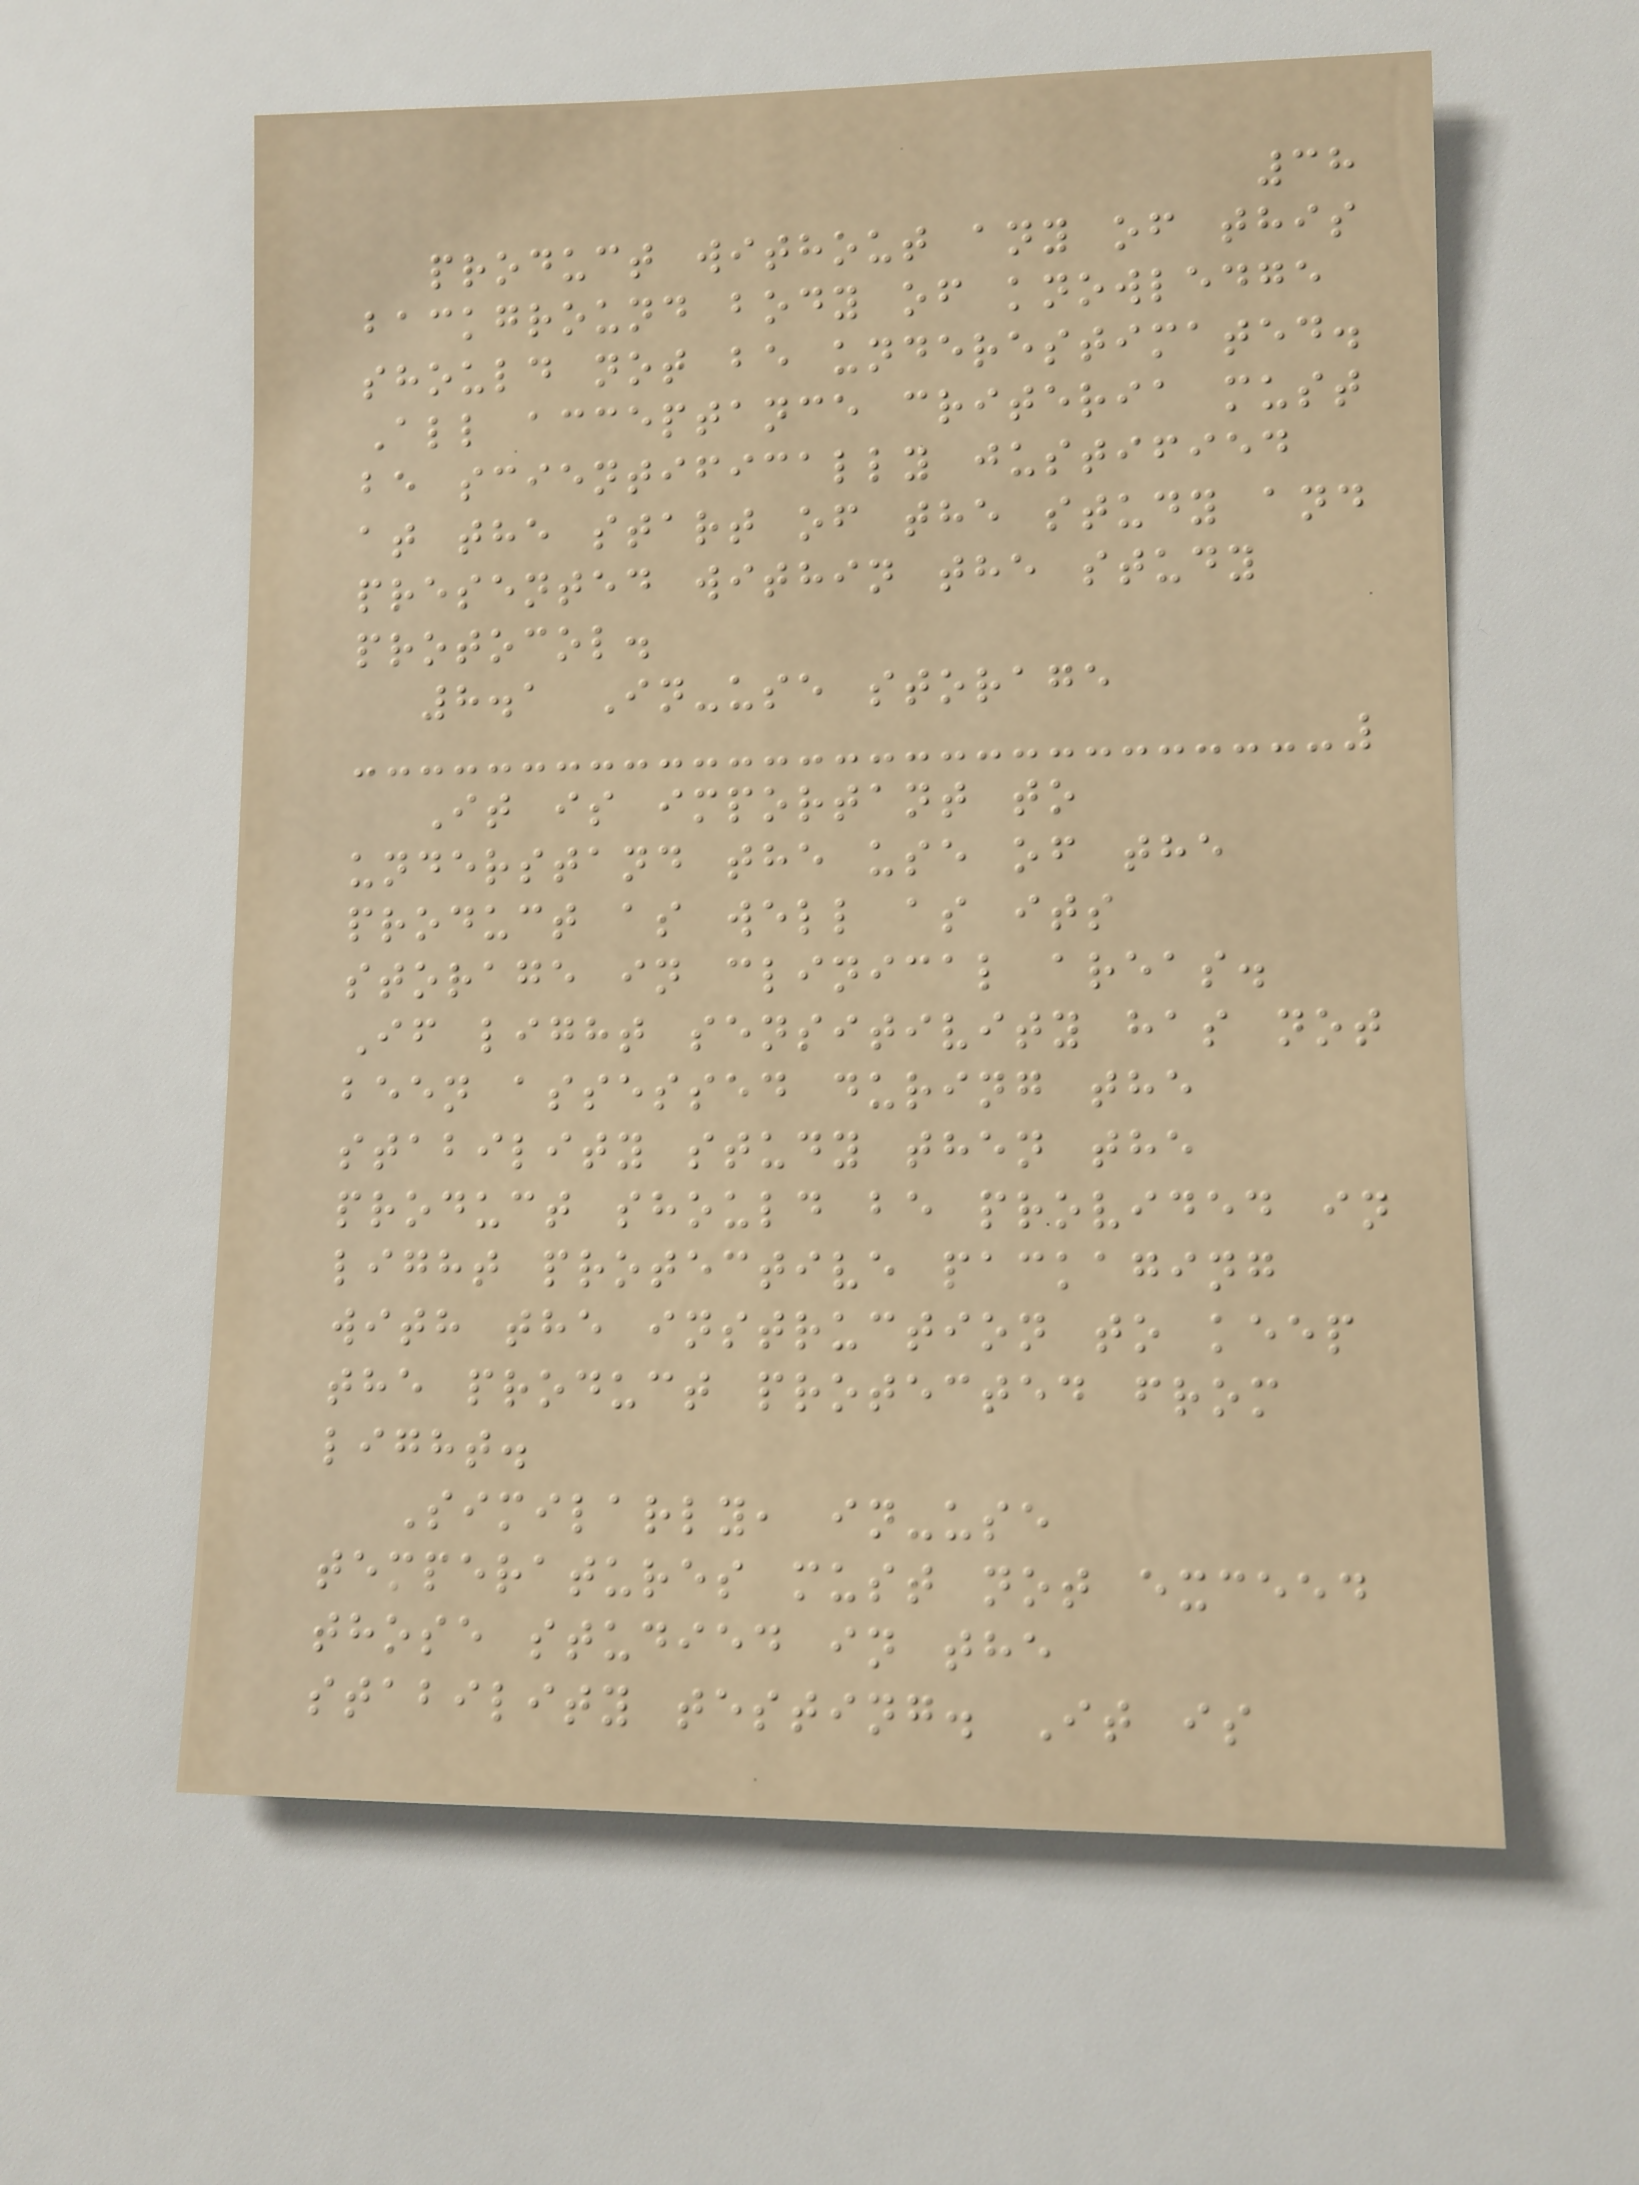38
product without any of this
background body of knowledge
should not be underestimated.
All acceptance criteria must
be scientifically justified
at the start of the study and
presented within the study
protocol.
8.1 In-use storage
It is important to
understand the use of the
product as well as its
storage in clinical areas.
If light sensitivity has not
been assessed during the
stability study then the
product should be provided in
light protective packaging
with the instruction to keep
the product protected from
light.
Similarly, in-use
temperatures must not exceed
those studied in the
stability testing. It is
